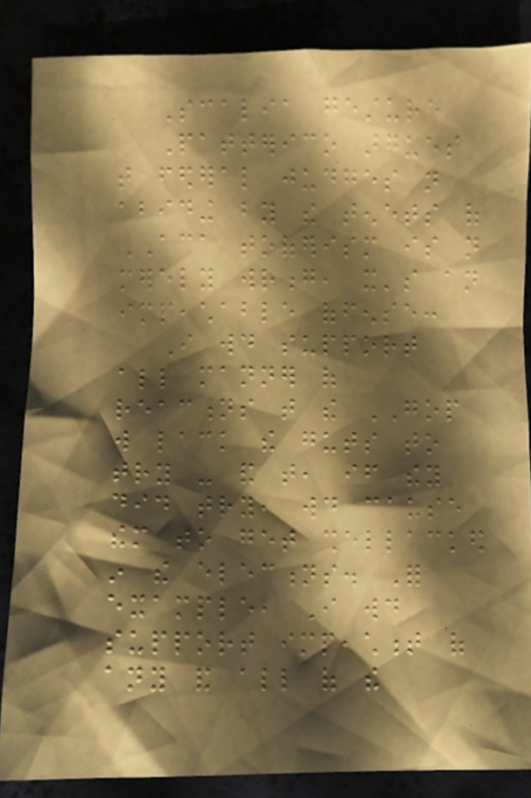Scalia gesture
Patterico argues
that federal judges not
abiding by the tenets of
ACA tooferism is not
merely wrong, it's an
impeachable offense:
I would support
all manner of
reactions that the GOP
will lack the guts to
try - and that, if they
did try, would cause
them to get shellacked
in the elections. For
example, I would
support impeachment of
any and all of the
